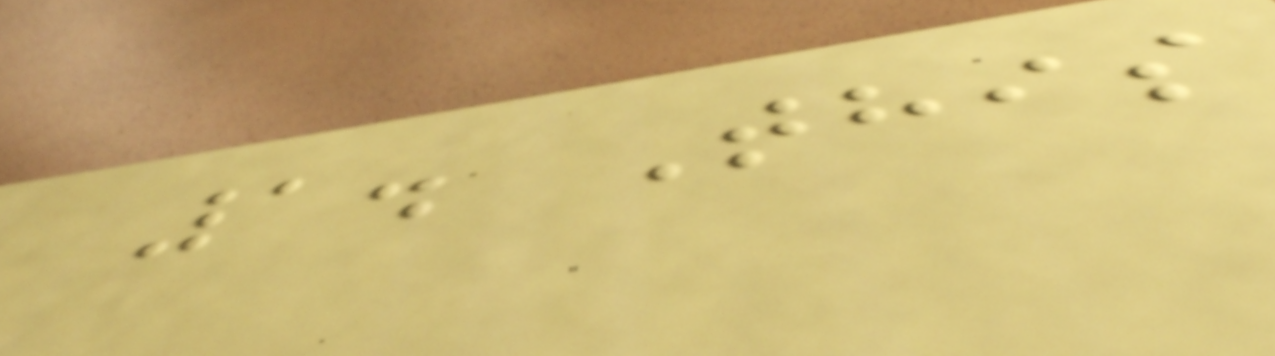1. This
